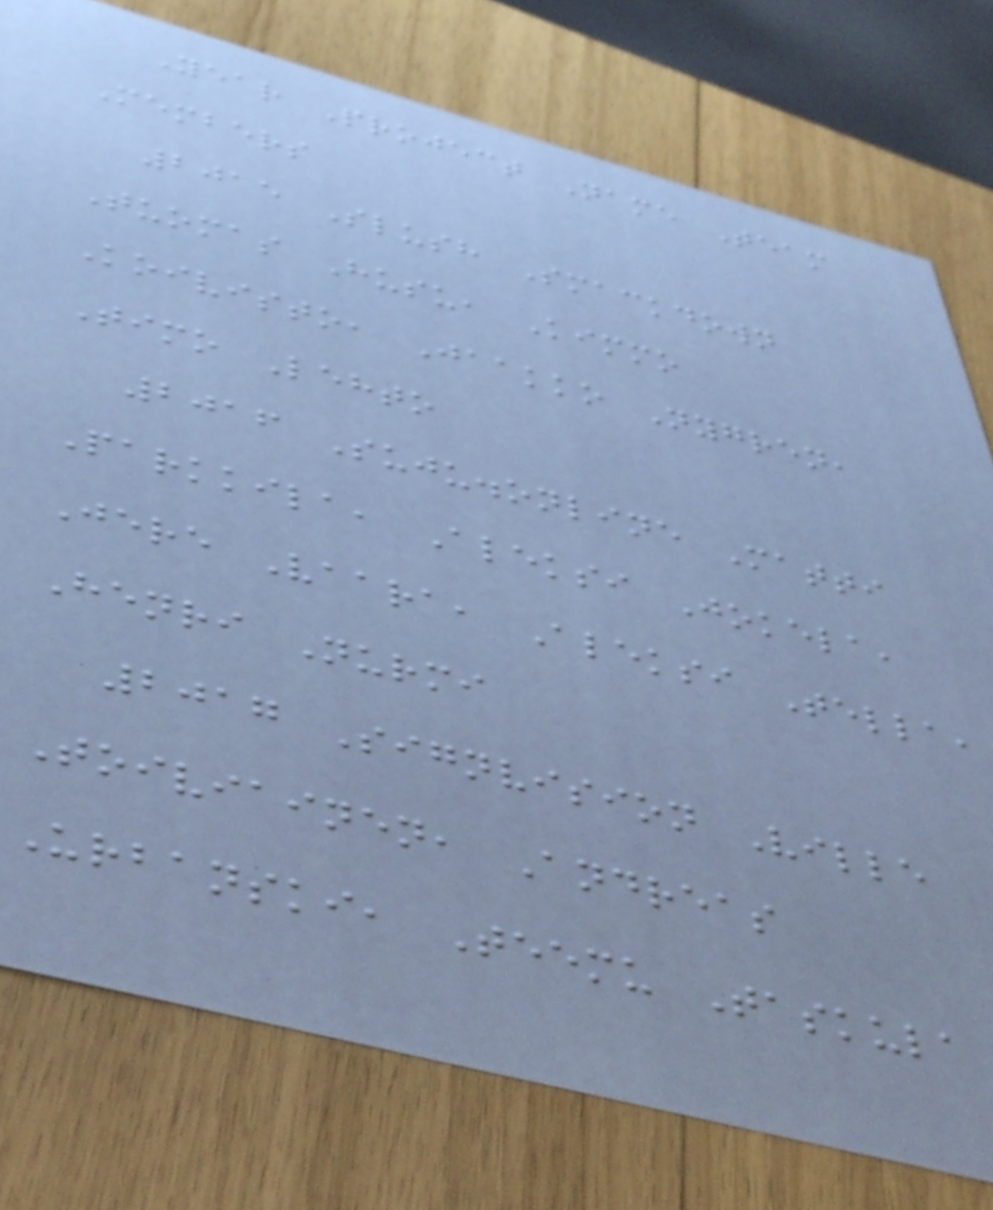Year Project Name Team
Members
2015 Slush Smackdown
Tuomas Husu, Kimmo
Koivisto, Jaakko Nygren,
Timo Lehto
2016 Suju.online Matti
Parkkila, Aleksi Jokela,
Jere Vaara, Aleksi Tella,
Henri Nurmi
2017 Signvision Ville
Toiviainen, Andreas
Urbanski, Teemu Taskula
